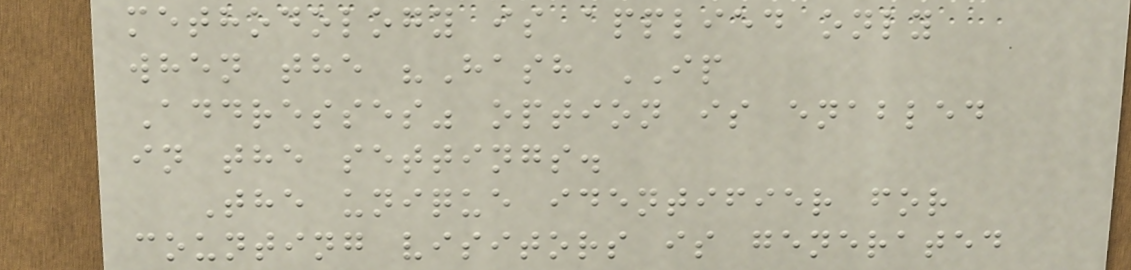methodology is applied only
when the "Hash IP
Addresses" option is enabled
in the settings.
The unique identifier for
counting visitors is generated
